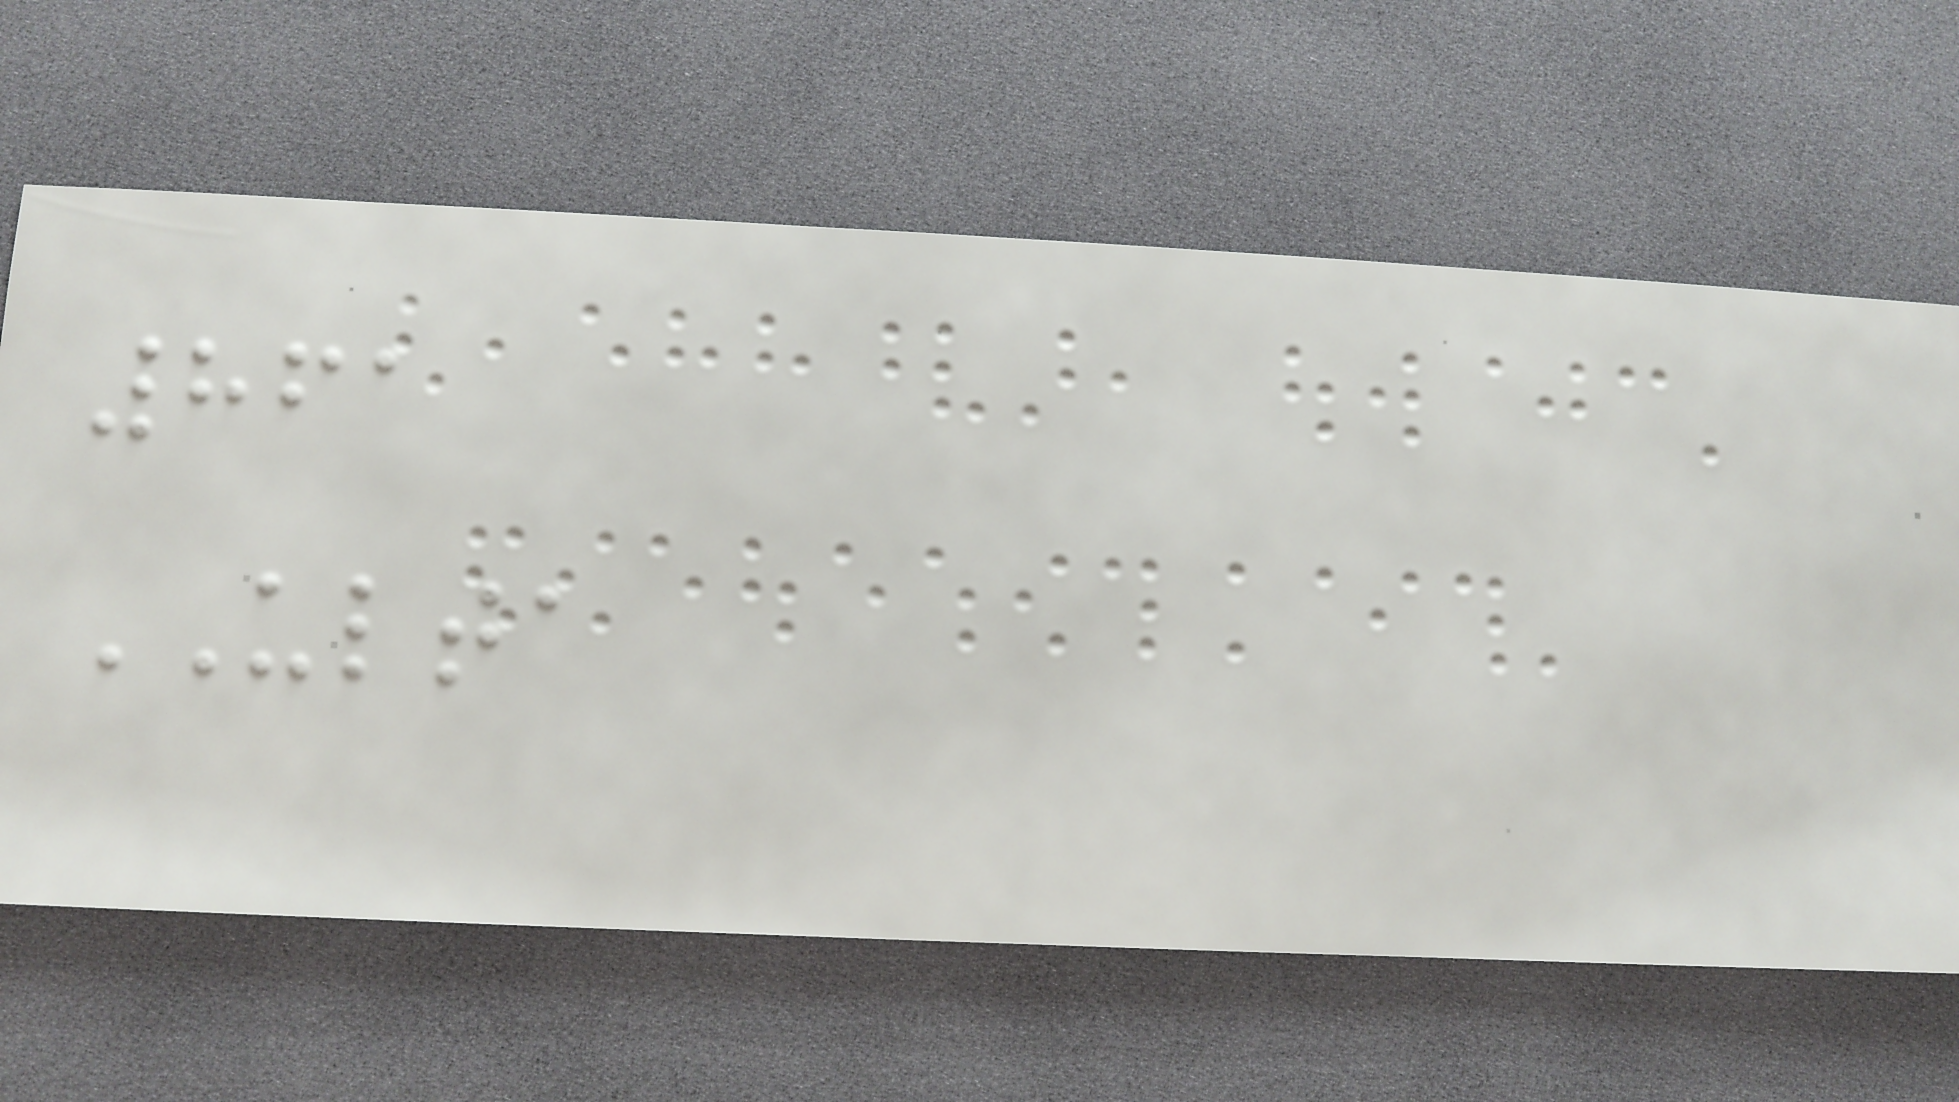861
ULTA
